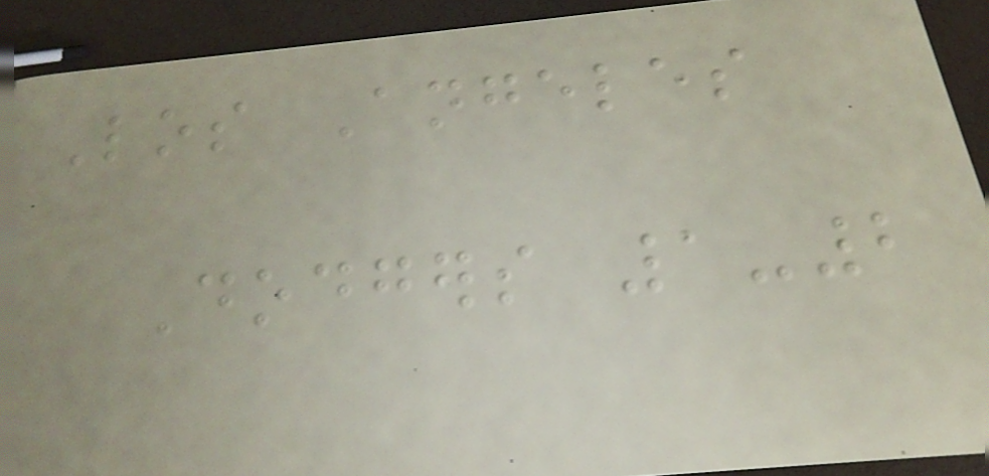Los Angeles
Dodgers 1-2
